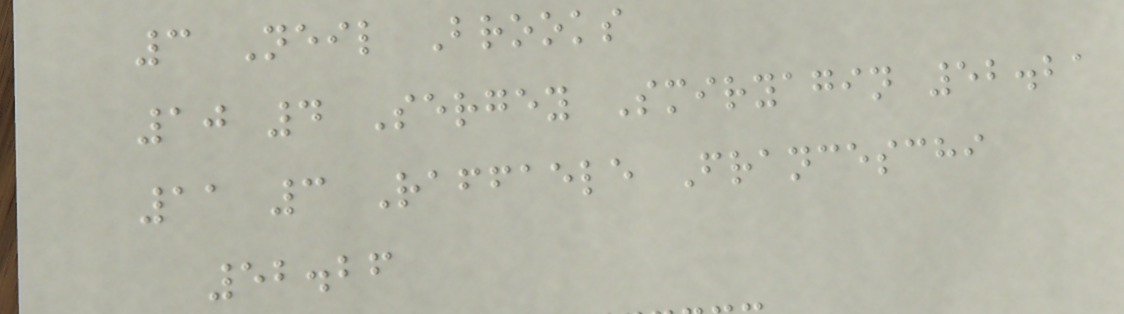3 Neil Brooks
10 4 Sergey Smiryagin 52.21
11 3 Raffaele Franceschi
52.26
